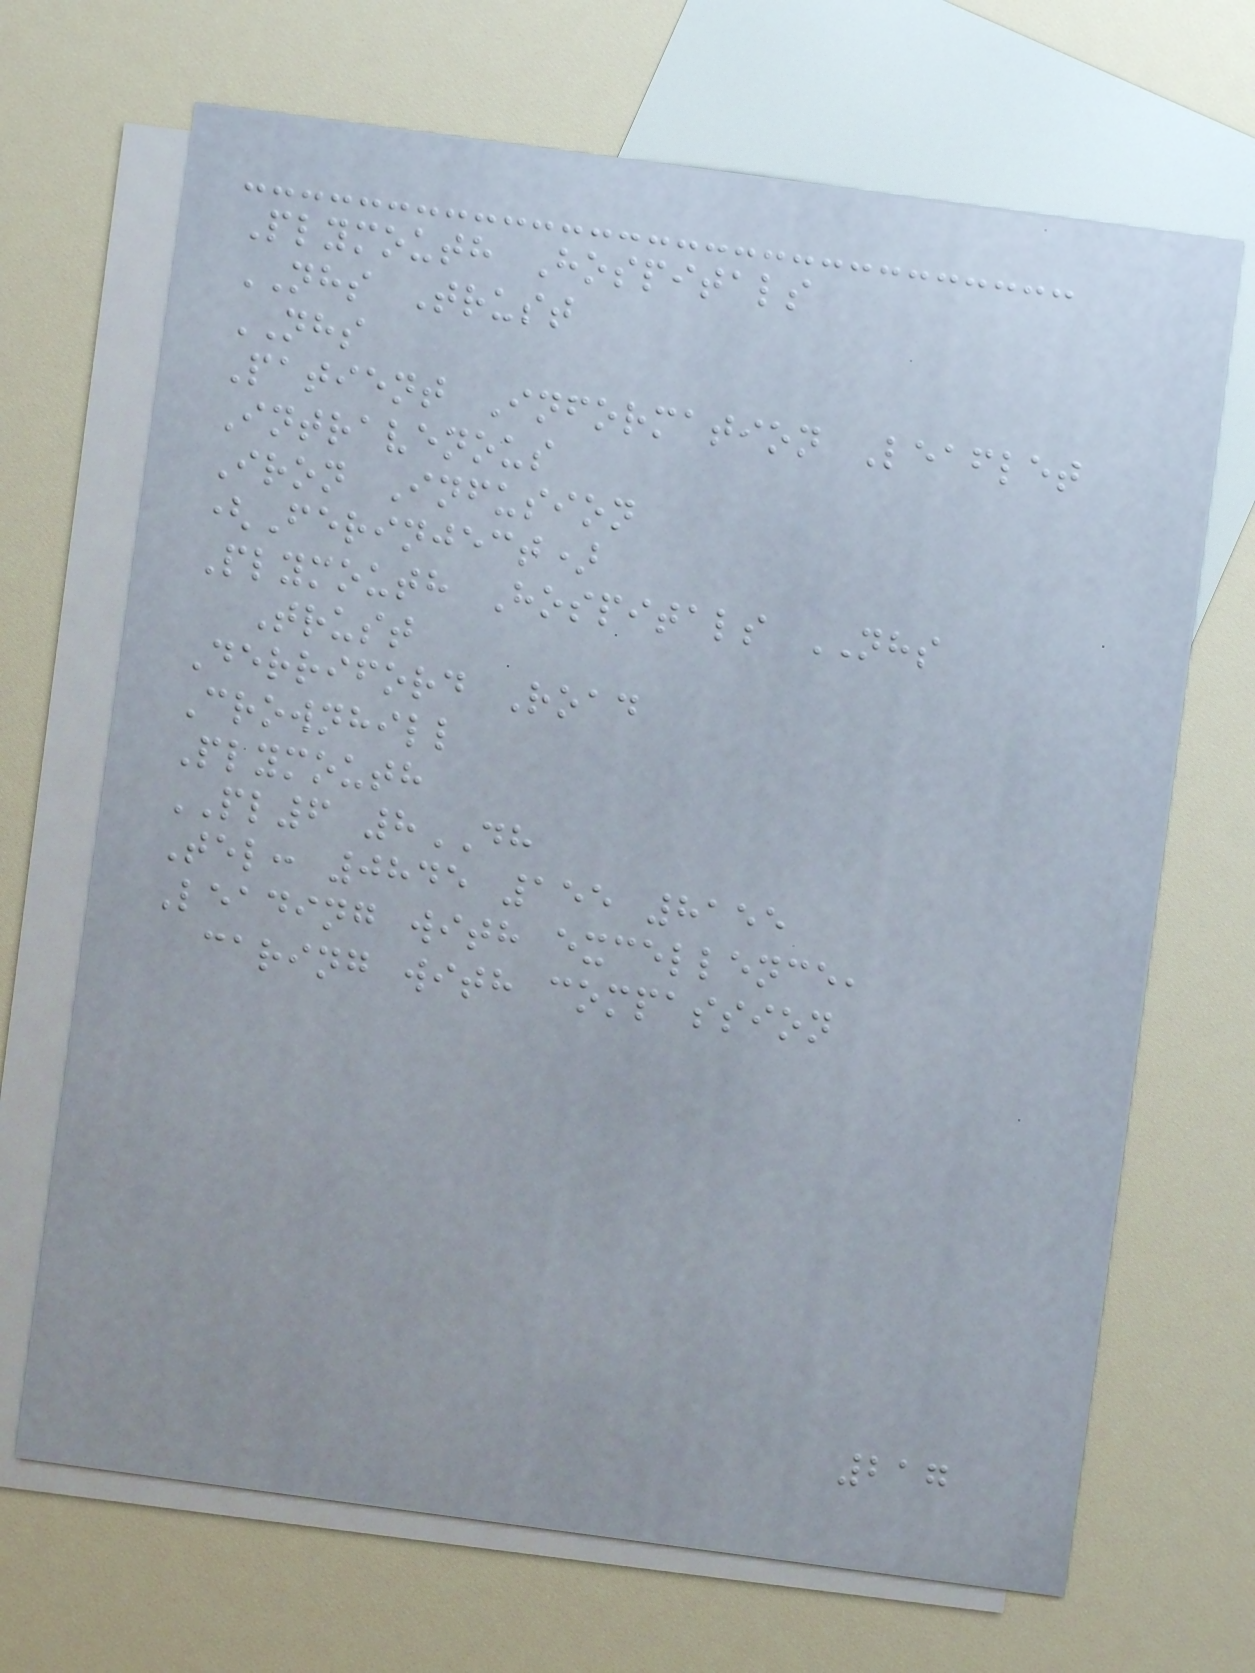Plymouth Hospitals
NHS Trust
NHS
Patient Information Leaflet
Intravenous
Iron Infusion
(Ferinject)
Plymouth Hospitals NHS
Trust
Derriford Road
Crownhill
Plymouth
PL6 8DH
Tel: 0845 155 8155
Leading with excellence,
caring with compassion
217
